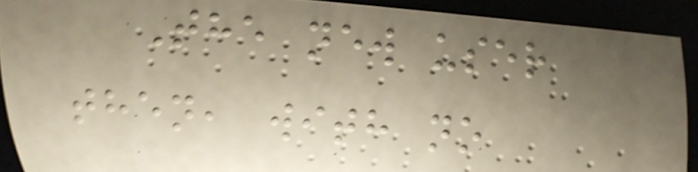The new user
then, with no
